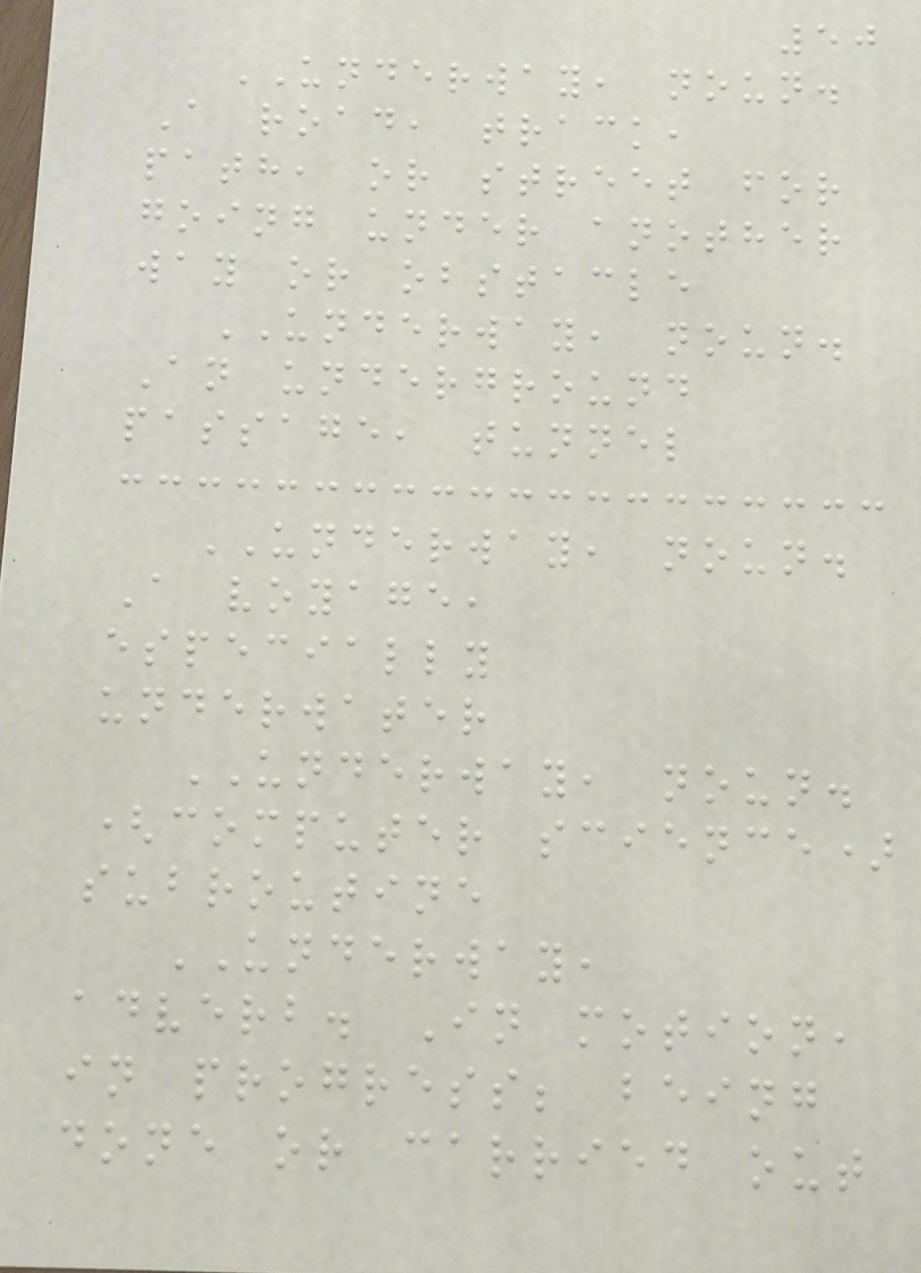50
UNDERWAY, noun.
A road, track,
path, or street for
going under another
way or obstacle
UNDERWAY, noun.
An underground
passage, tunnel
UNDERWAY, noun.
A voyage,
especially
underwater
UNDERWAY, noun.
(computer science)
subroutine
UNDERWAY,
adverb. In motion,
in progress; being
done or carried out
